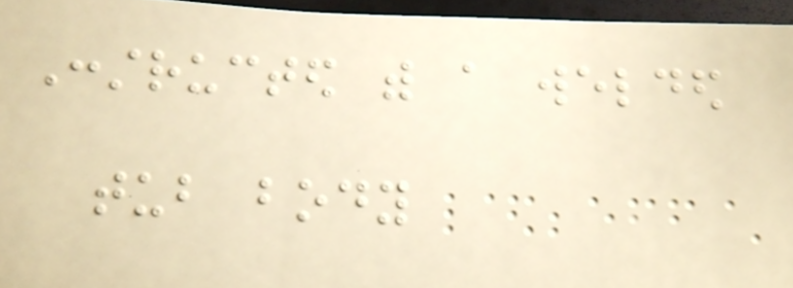Constructed with a welded
tub body
